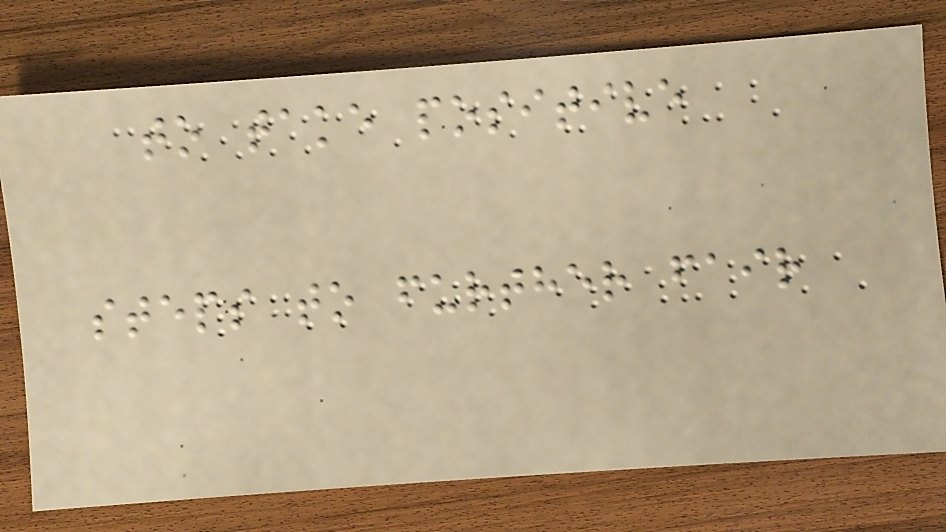to take positive
steps to further fair
